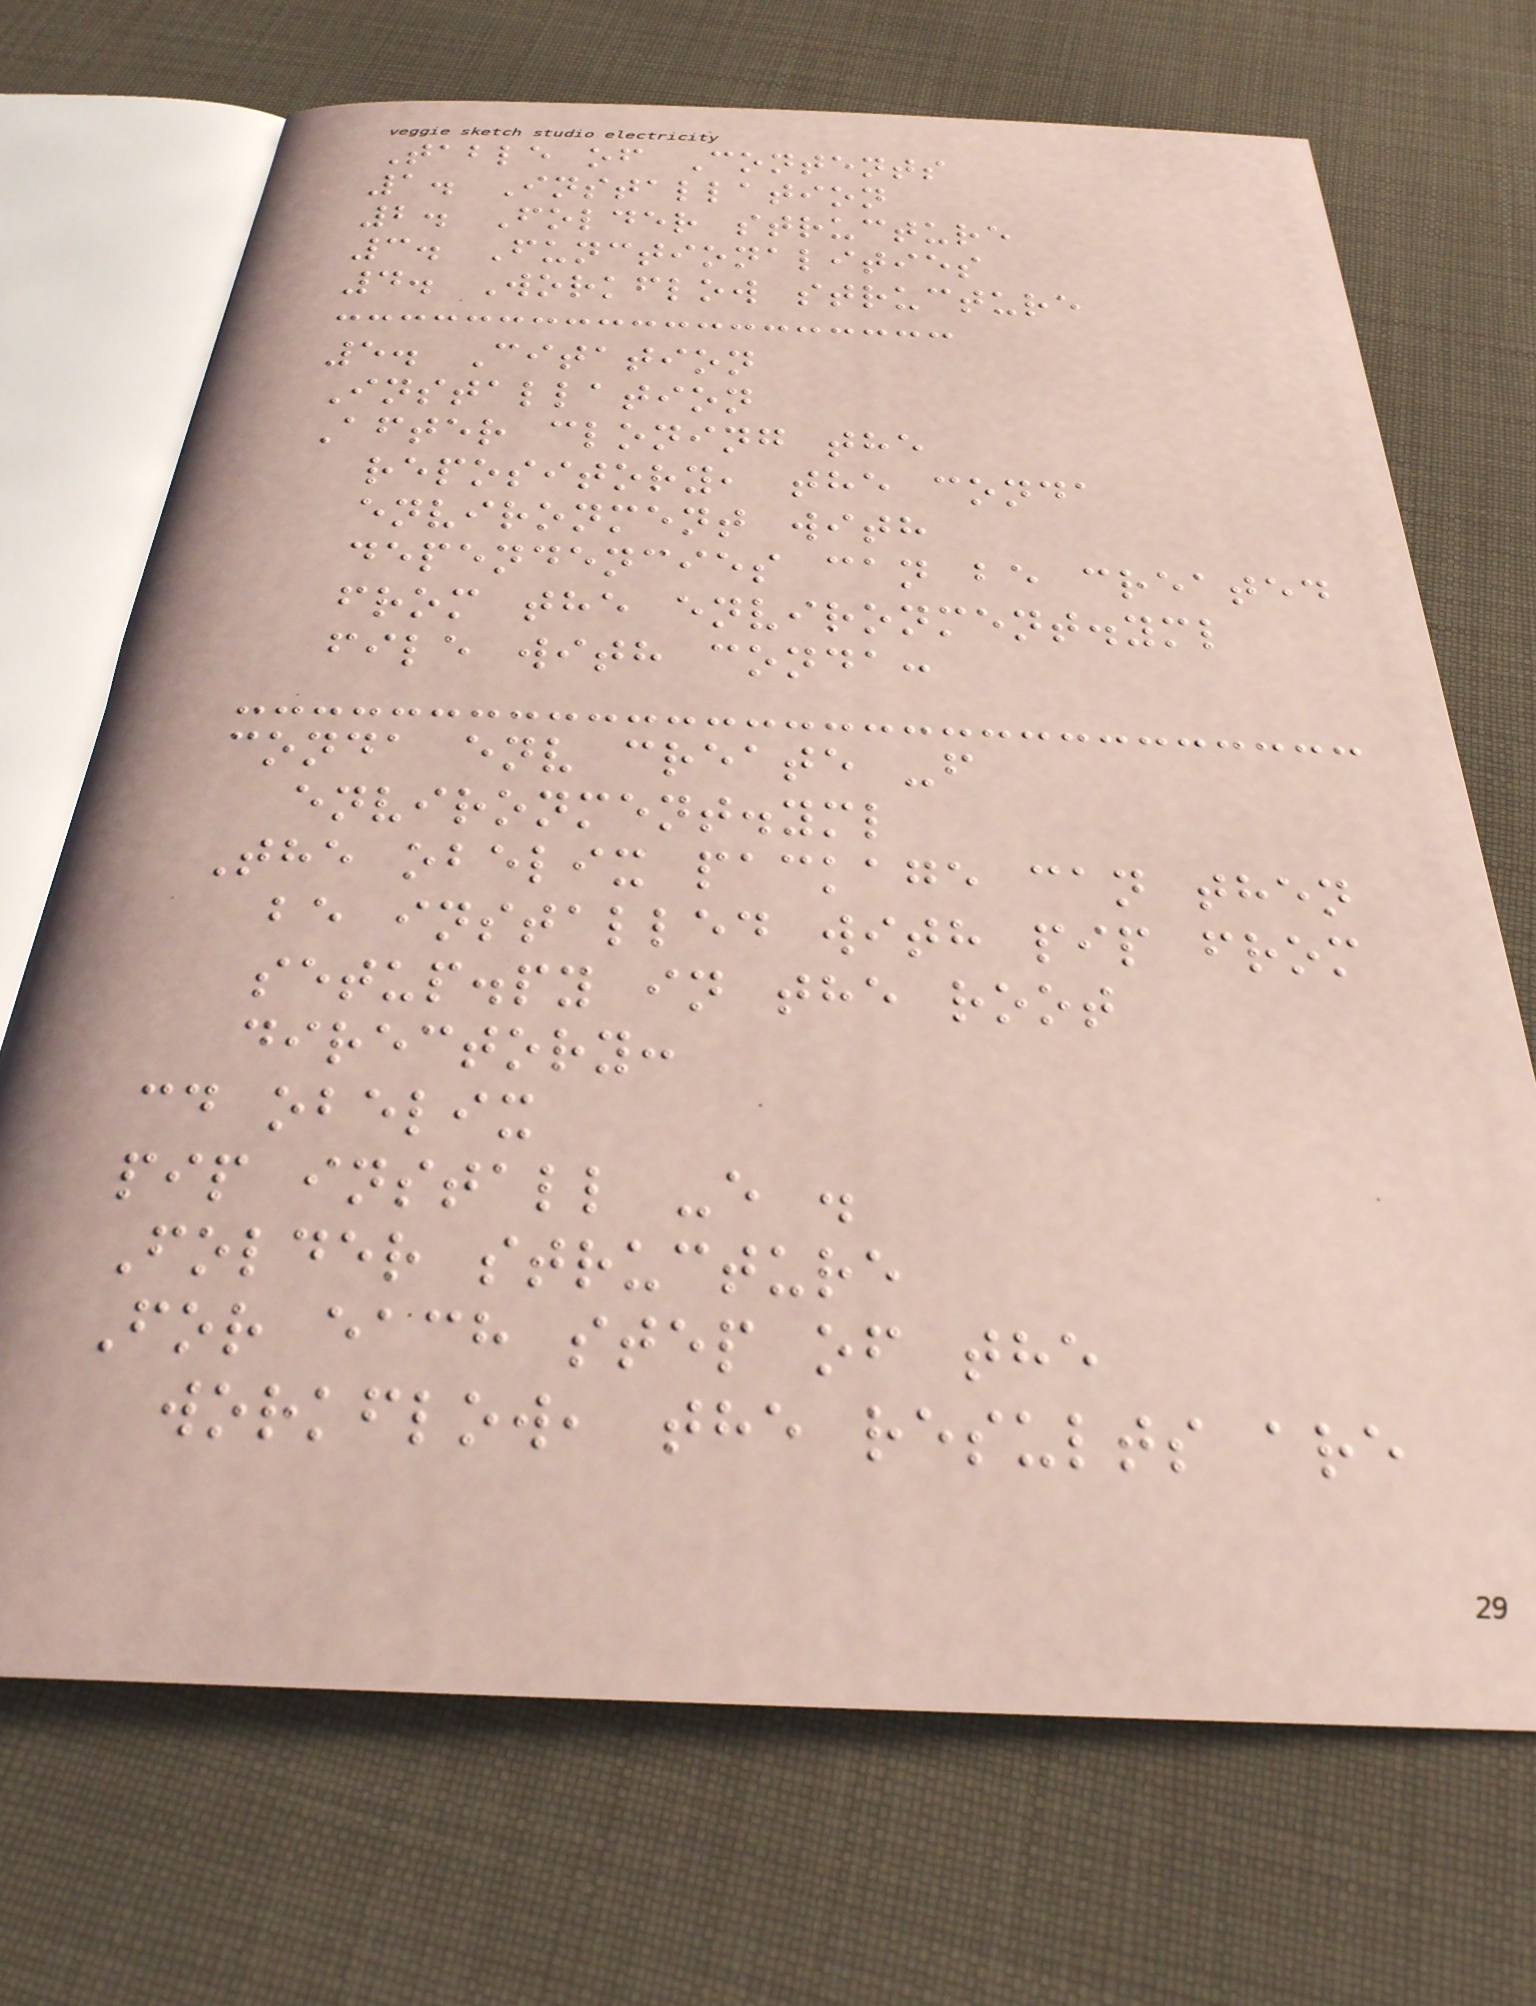Table of Contents
1. Installation
2. Folder structure
3. Functionalities
4. Workflow structure
5. Citation
Installation
After cloning the
repository, the conda
environment with
dependencies can be created
from the environment.yml
file with conda:
conda env create -f
environment.yml
The obelix package can then
be installed with pip from
setup.py in the root
directory:
cd obelix
pip install -e .
Folder structure
For each step of the
workflow, the results are
